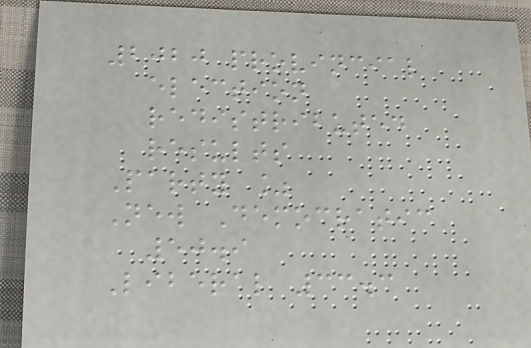2020 provincial
election
redistributed
results
Party %
New Democratic
50.9
Liberal 33.3
